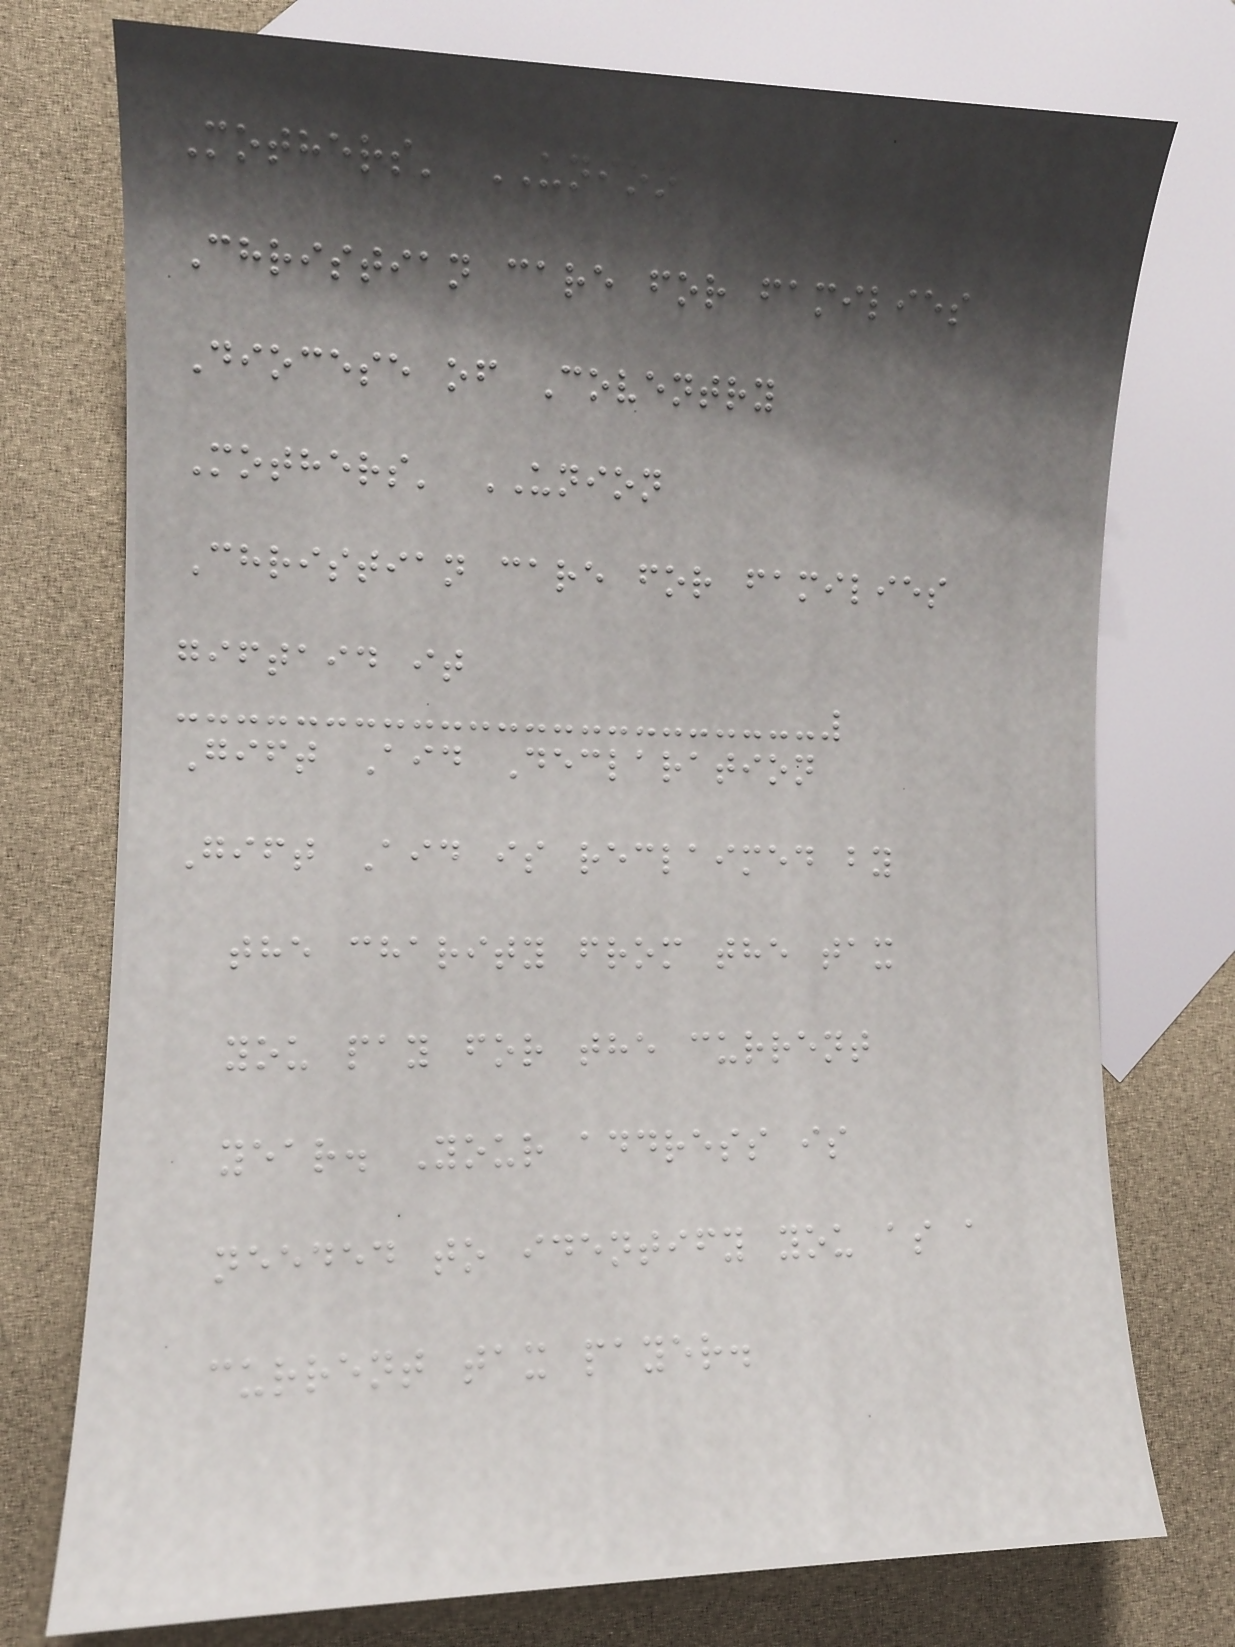Mothers' UNION
Christian care for families
Diocese of Coventry
Mothers' UNION
Christian care for families
giftaid it
Gift Aid Declaration
Gift Aid is reclaimed by
the charity from the tax
you pay for the current
year. Your address is
needed to identify you as a
current tax payer.
